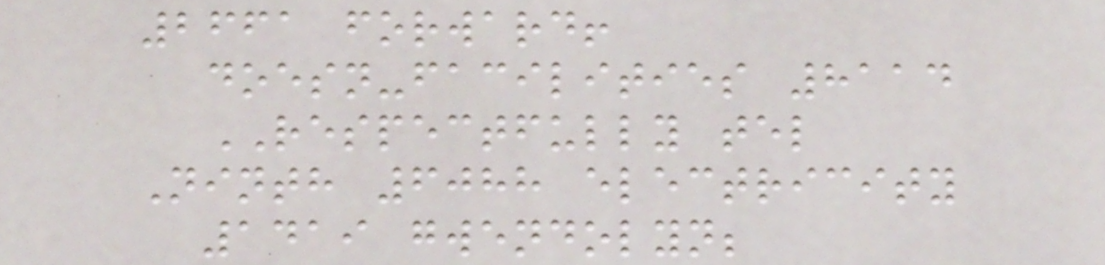2661 forward!
doesn-facilities 8114
RESPECTFULLY tel
Ninth 6088 electricity
1419 gwendolyn;
